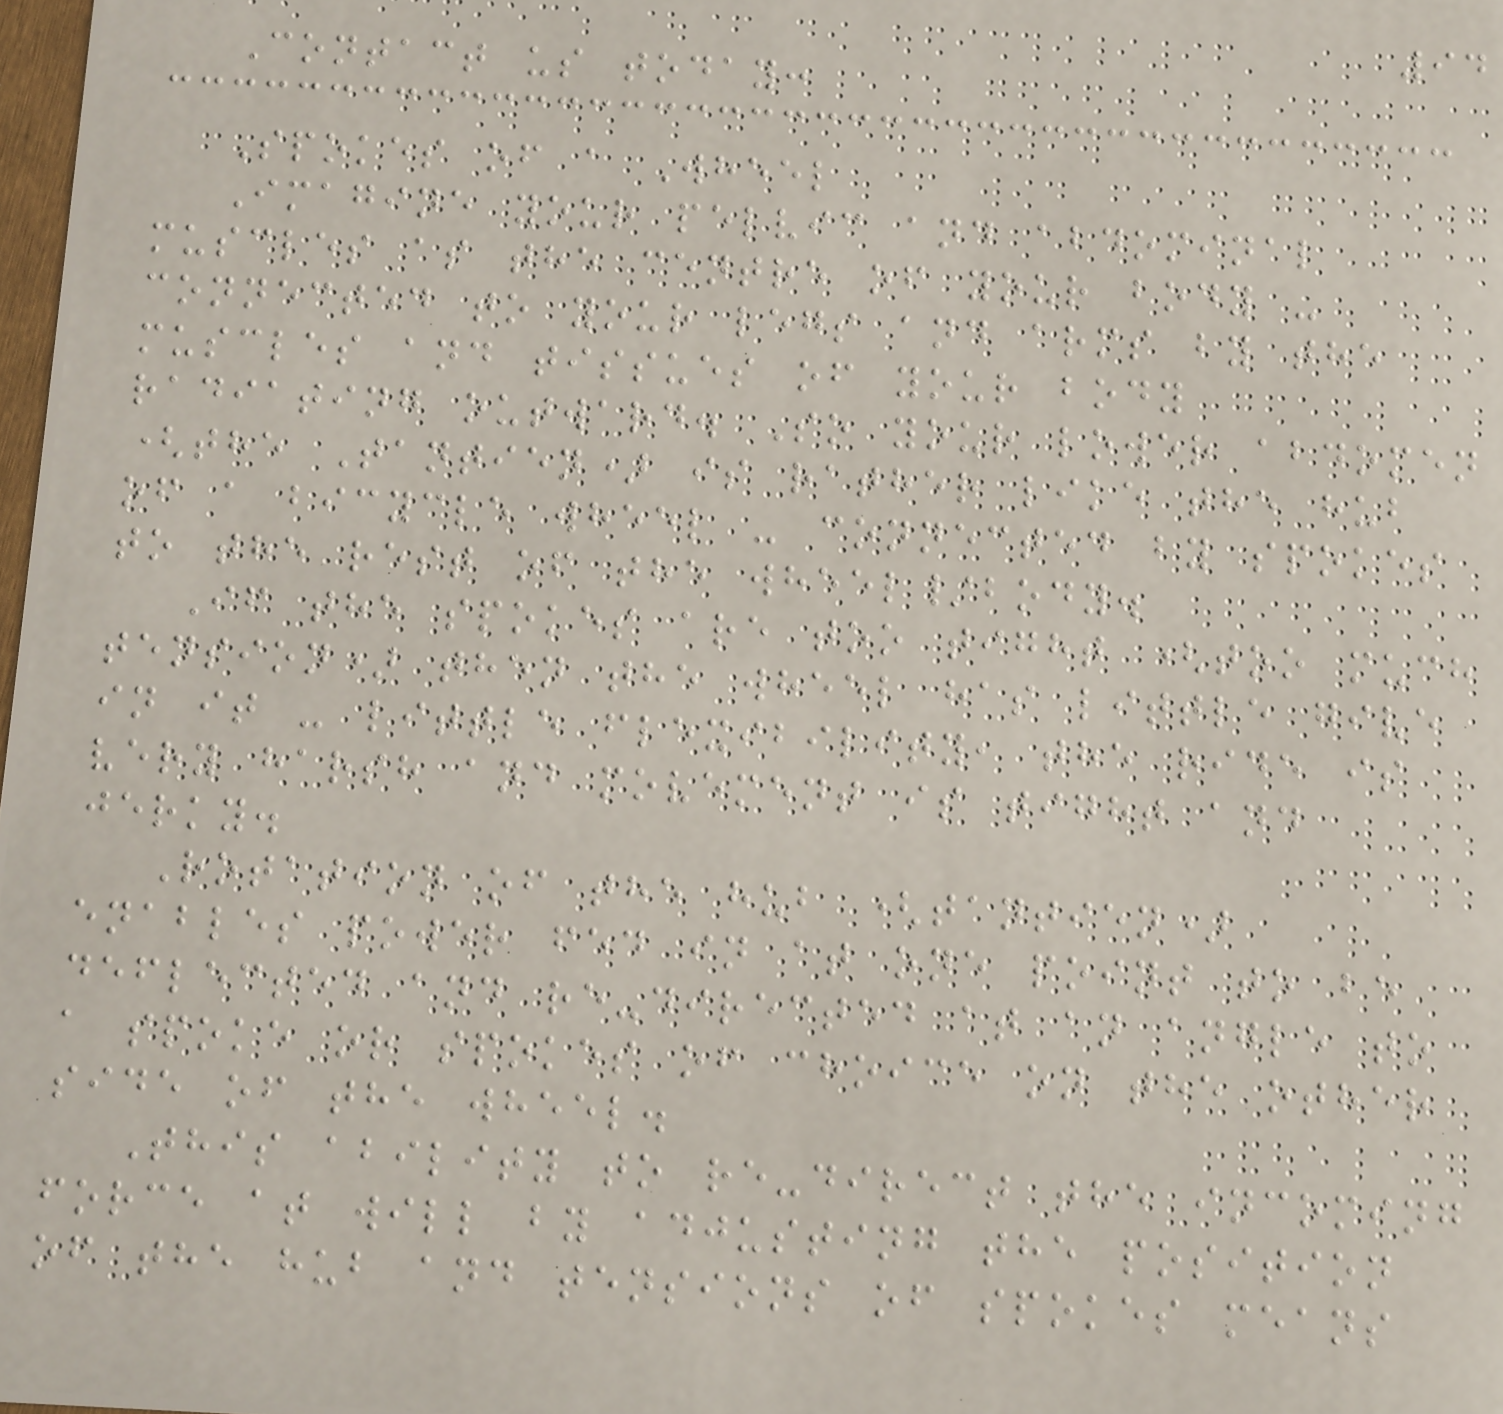94
Contact us today:
Spokes of a Wheel
Imagine your pelvic and abdominal
muscles as the centre of your body -
connected to your legs and arms by the
muscles and tissues of your body
radiating outward. So your lower abdomen
(the Tantien) is rather like the hub
of a bicycle wheel - connected by spokes
to the rest of the wheel/body.
If the spokes are too tight (too much
tension) then the wheel has little give
in it - little flexibility, the ride is
very harsh and movement is tight and
jerky.
Rotation of the hub (tantien)
enables power fed in at one point to be
deflected and re-directed at an angle to
a spoke or spokes of choice on the other
side of the wheel.
This ability to re-direct the incoming
force at will by adjusting the position
of the hub and tensions of spokes means
